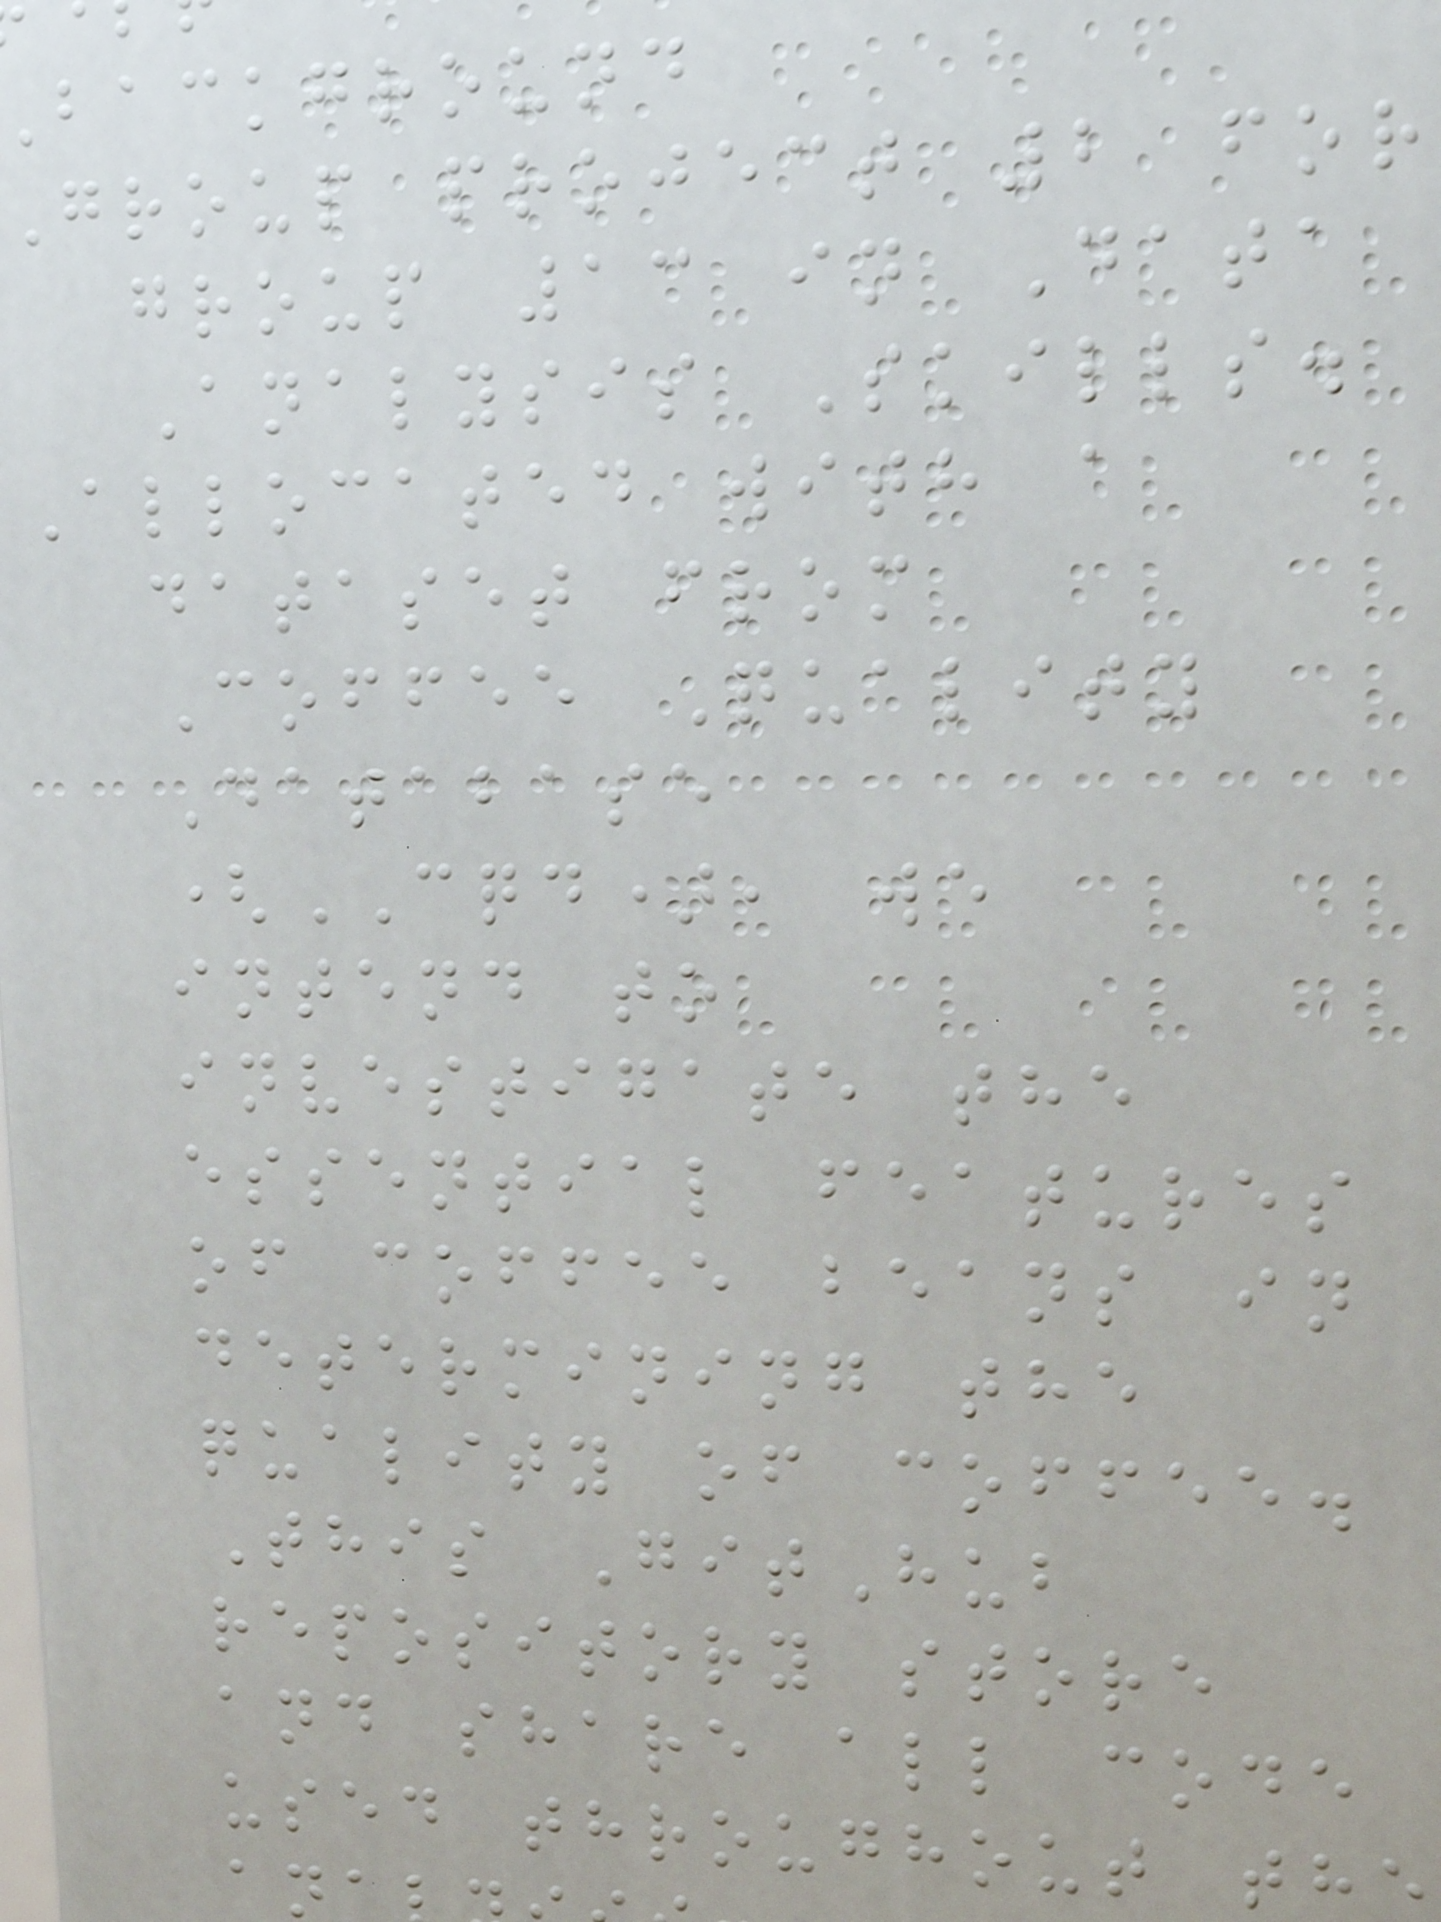background
group project 2 for
group 13 in Data
Analysis Skills.
Allocated with a
dataset from
Coffee Quality
Database
(CQD), we
intend to
investigate the
essential features
of coffee beans in
determining the
quality of coffee.
This GitHub
repository store
and share all code
used throughout th
